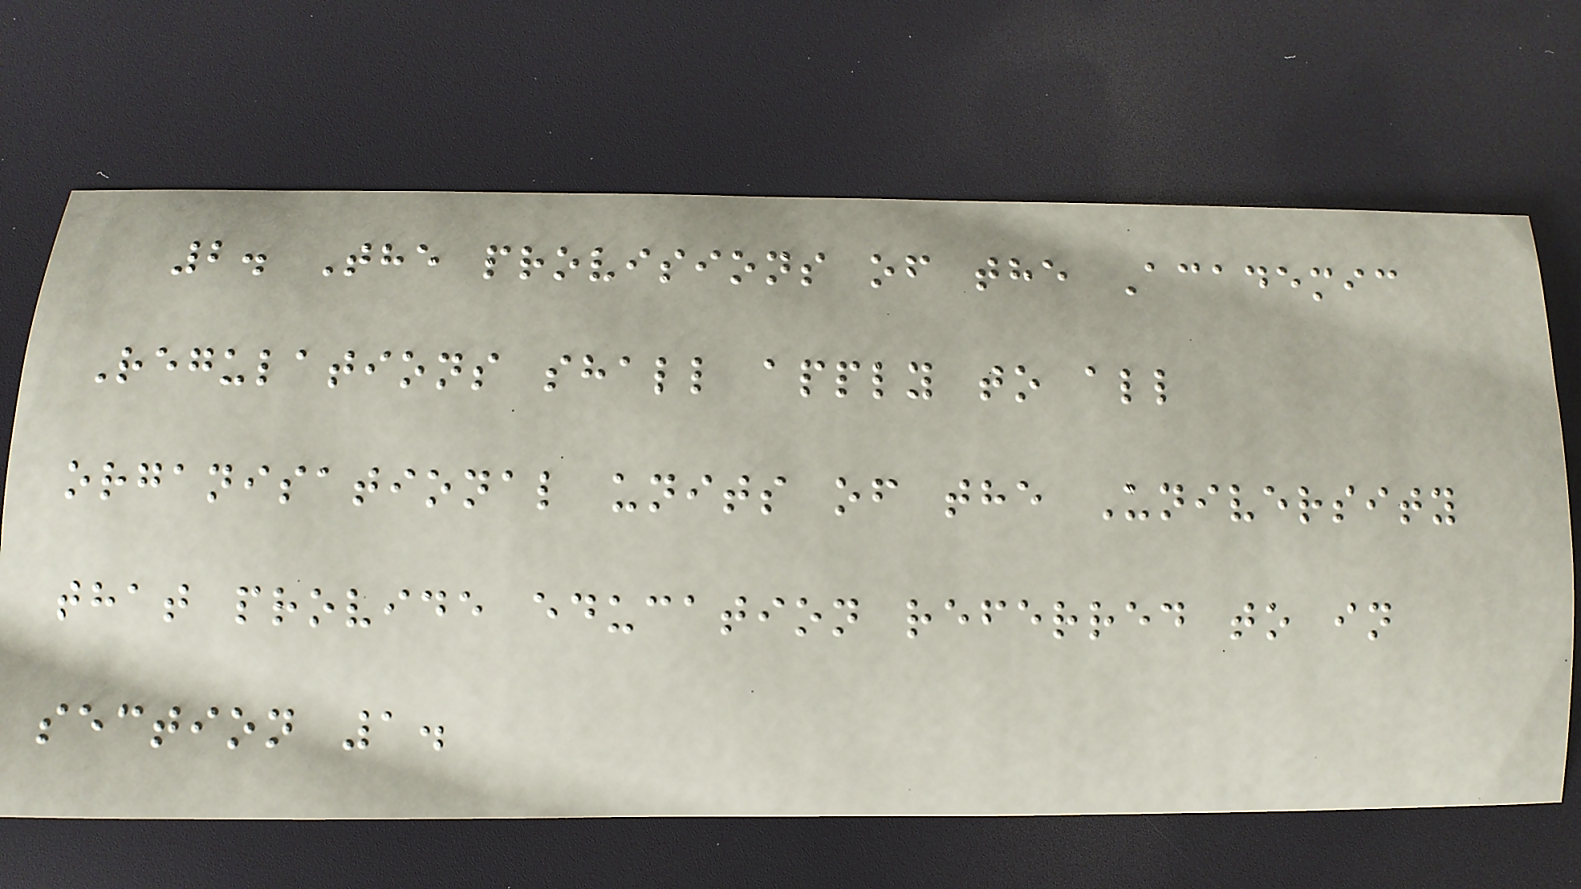2. The provisions of the Academic
Regulations shall apply to all
organisational units of the University
that provide education referred to in
section 1.
